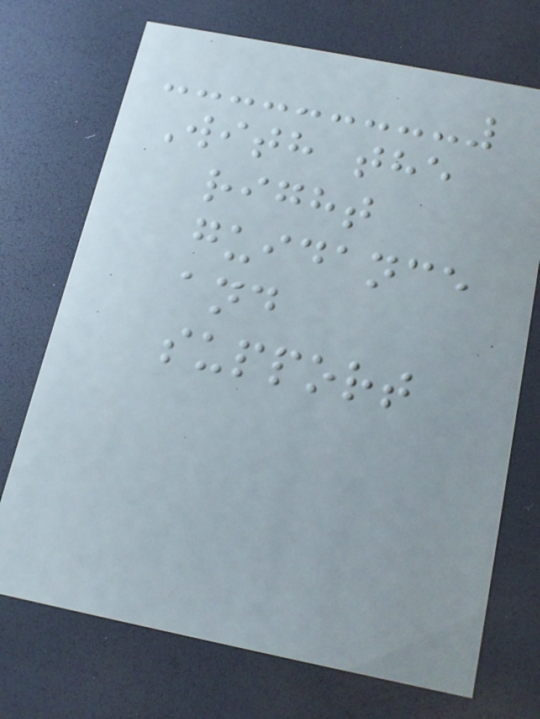With the
right
guidance
and
support
